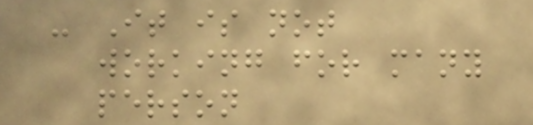- It is not
working for many
person
